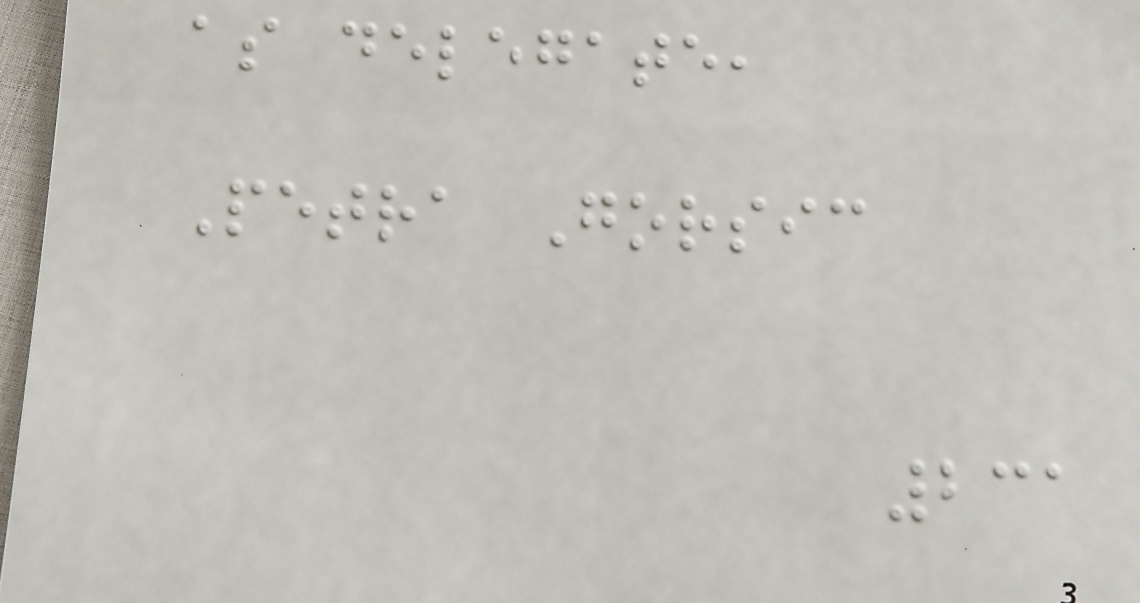as delegate,
Petra Gorsic
231
